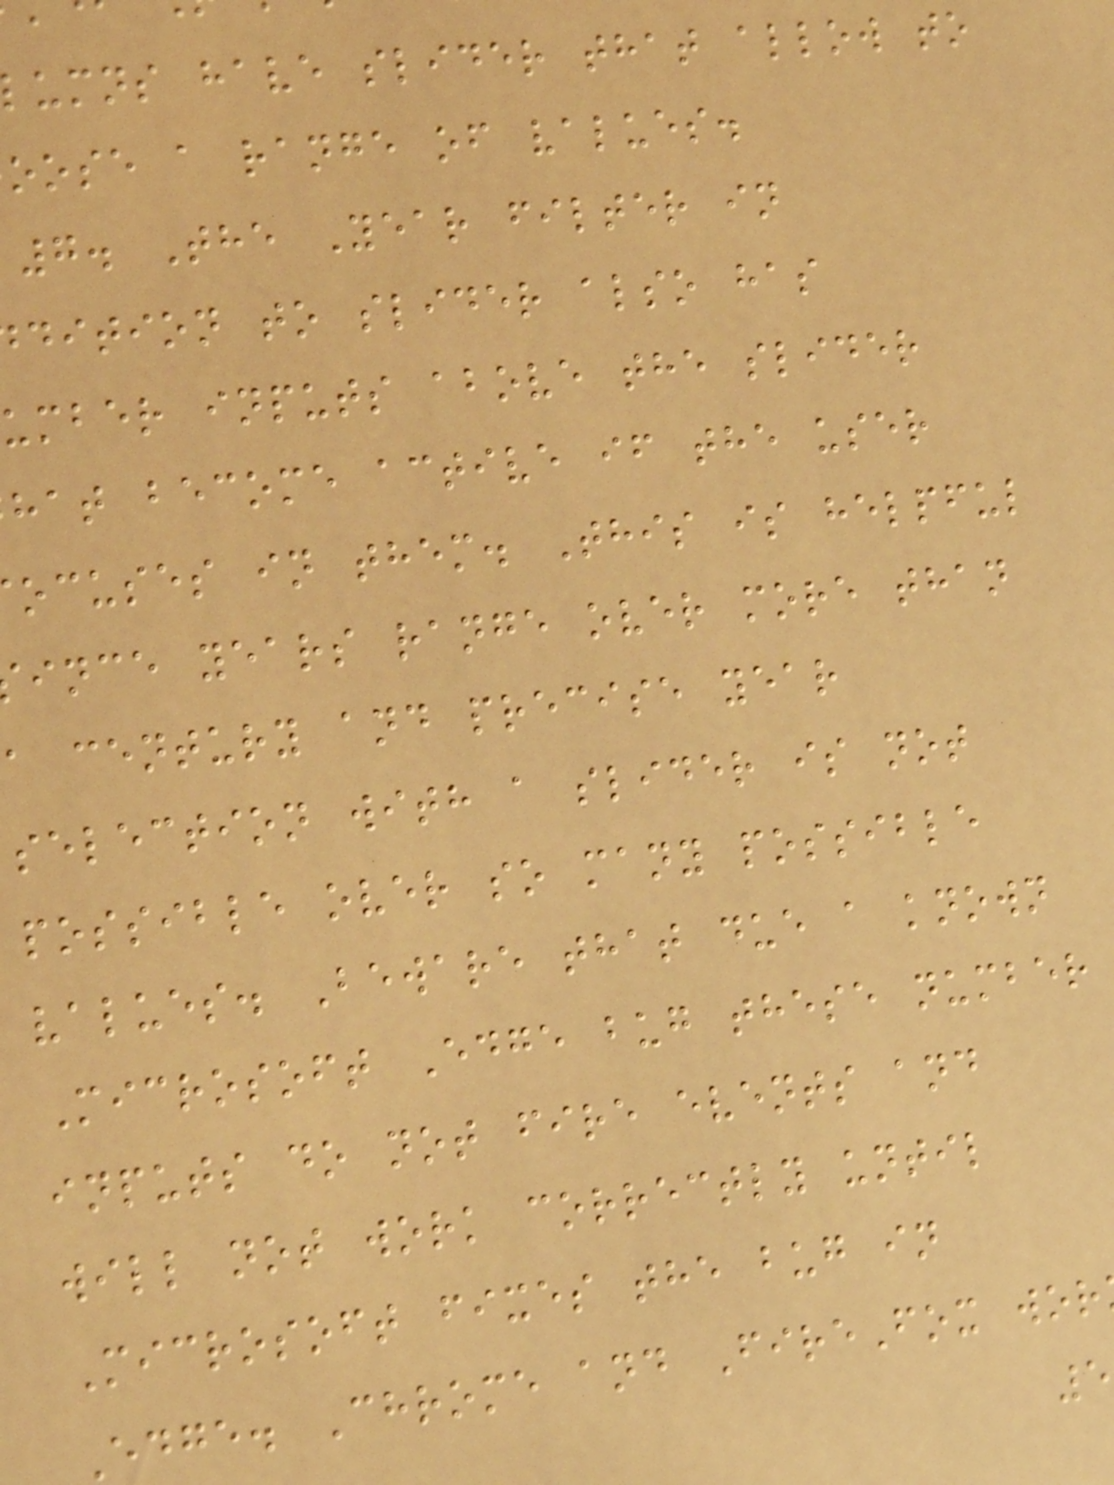umns have slider that allow to
oose a range of values.
7. The Year filter in
dition to slider also has
umber inputs above the slider
hat become active if the user
ocuses in them. This is helpful
ince years range over more than
a century and precise year
selection with a slider is not
possible over so many possible
values. Beware that due a known
Microsoft Edge bug these number
inputs do not fire events and
will not work correctly until
Microsoft fixes the bug in
Edge. Chrome and FireFox wor
